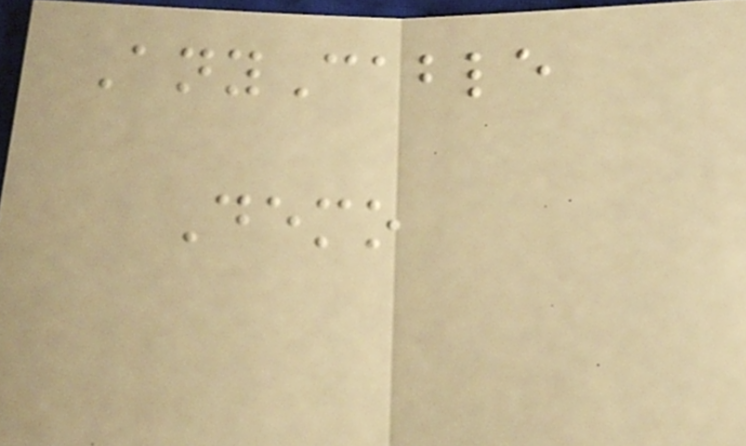AnyCable
Demo
